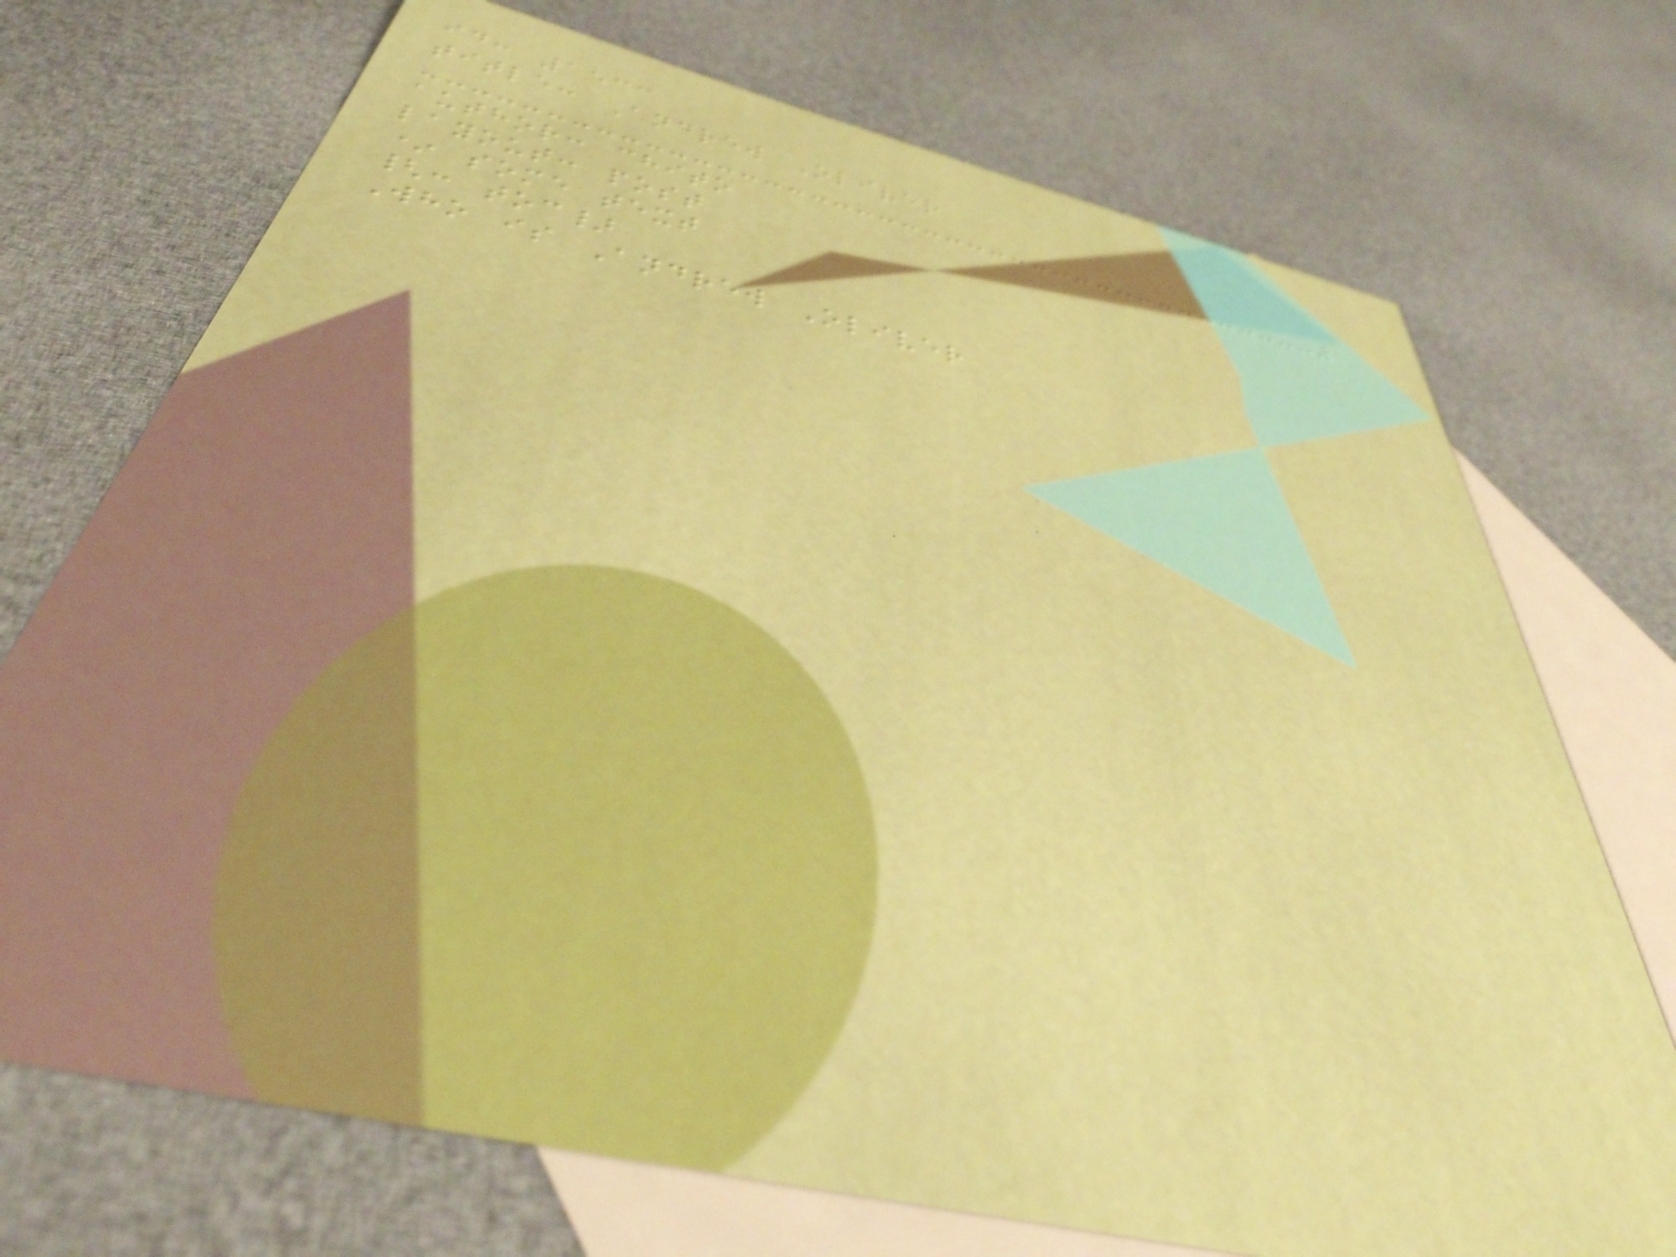id: 1533
title: Andrew Oliver
author: chito
layout: post
* some text
{: toc}
Who is Andrew Oliver
